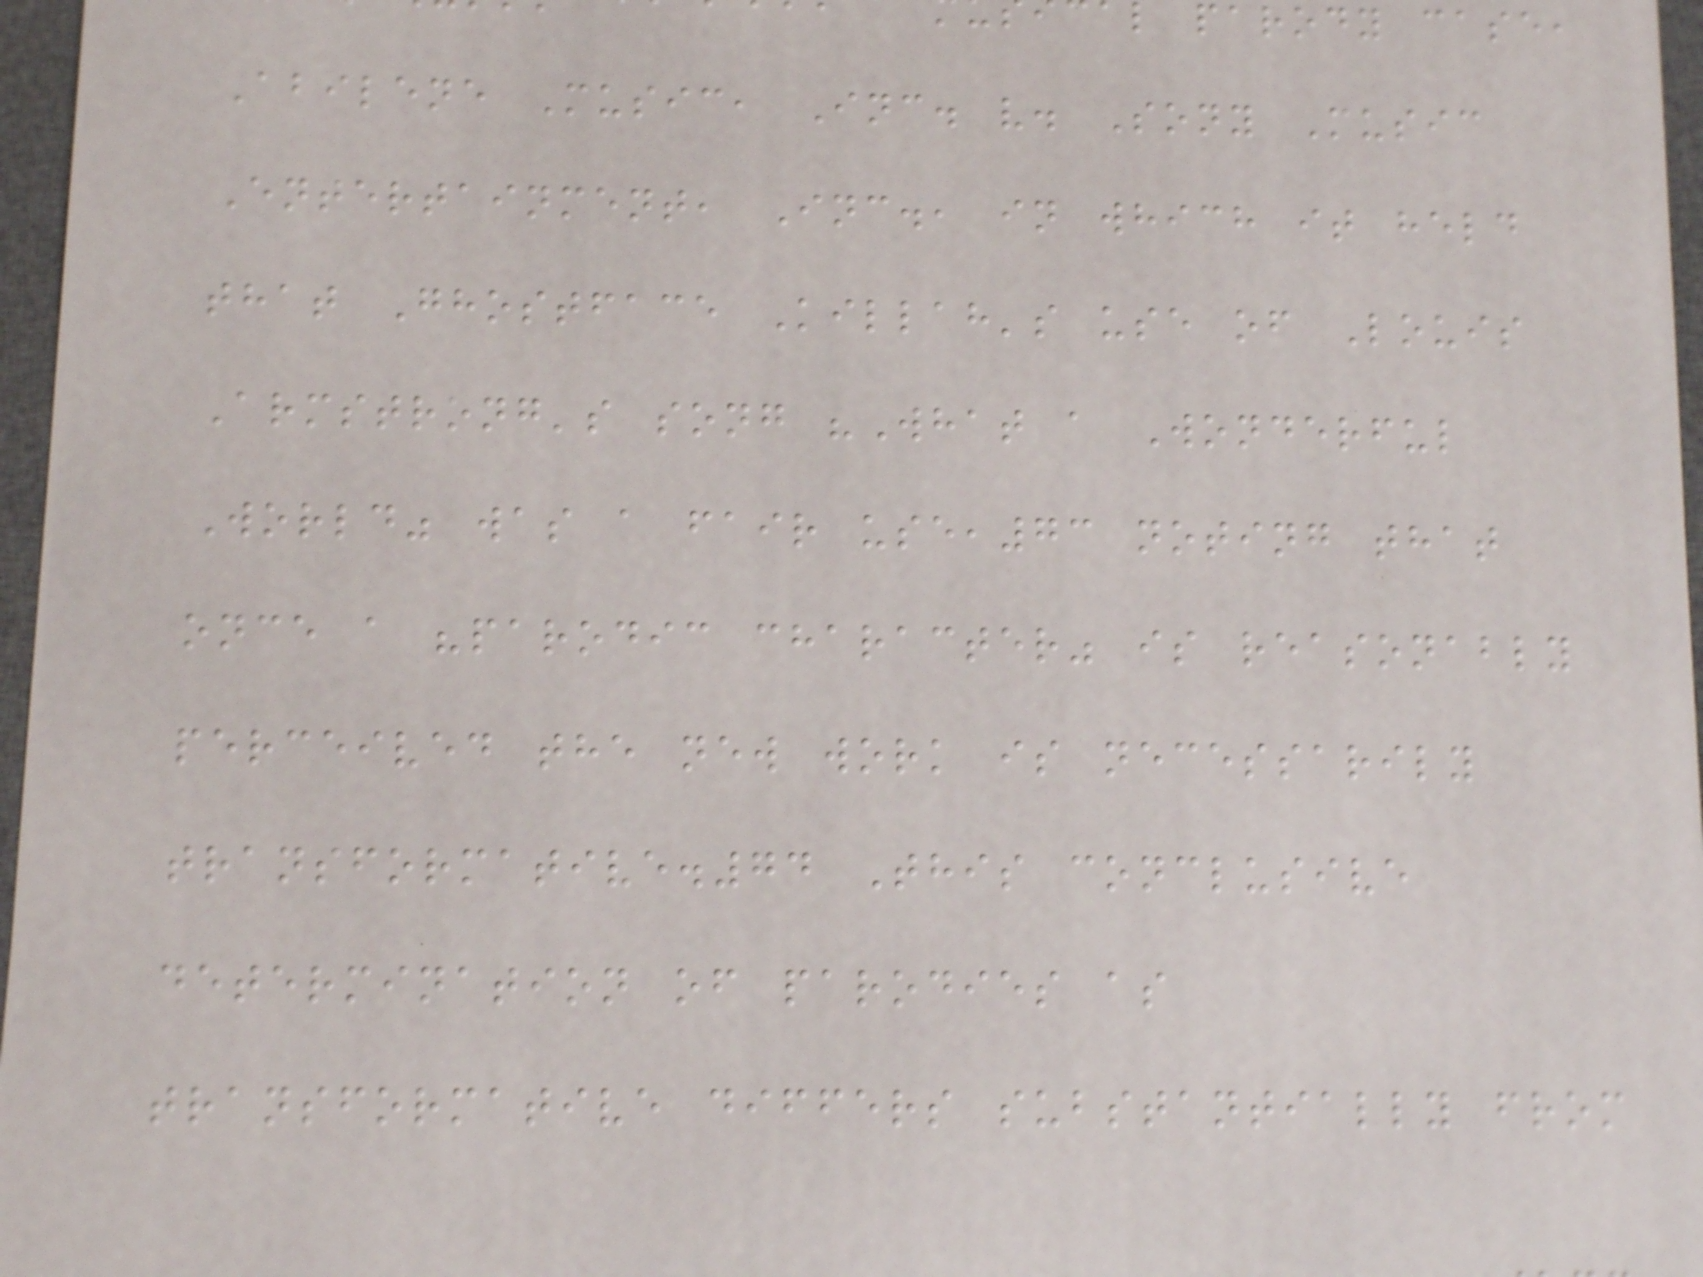l parody case,
Abilene Music, Inc. v. Sony Music
Entertainment, Inc., in which it held
that Ghostface Killah's use of Louis
Armstrong's song "What a Wonderful
World" was a fair use,73 noting that
once a "parodic character" is reasonably
perceived the new work is necessarily
transformative.74 This conclusive
determination of parodies as
transformative differs substantially from
